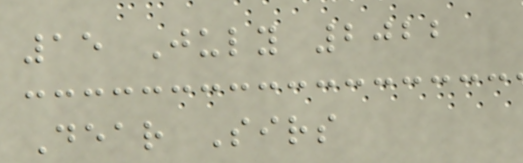15 July 2022
Dear Sirs
